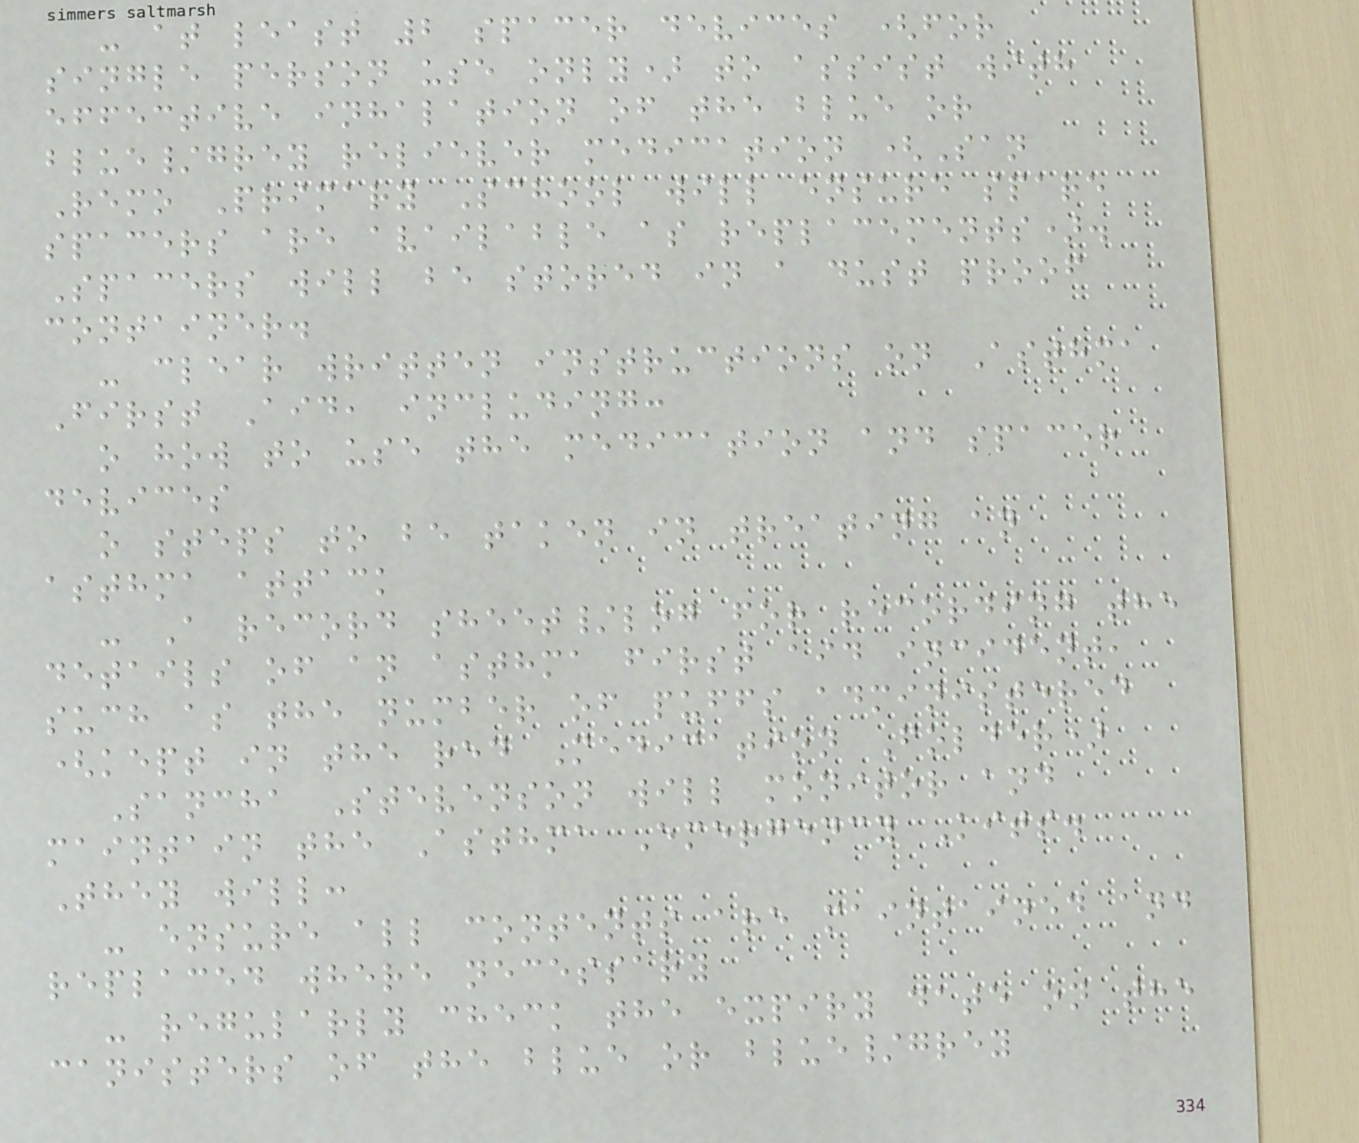- at least 2 spacer devices (for
single person use only) to assist with
effective inhalation of the blue or
blue/grey reliever medication (San
Remo Primary School will ensure spare
spacers are available as replacements).
Spacers will be stored in a dust proof
container.
- clear written instructions on Asthma
First Aid, including:
o how to use the medication and spacer
devices
o steps to be taken in treating an
asthma attack
- A record sheet/log for recording the
details of an asthma first aid incident,
such as the number of puffs administered
(kept in the red Medication Folder)
Sancha Stevenson will monitor and
maintain the Asthma Emergency Kits.
They will:
- ensure all contents are maintained and
replaced where necessary
- regularly check the expiry date on the
canisters of the blue or blue/grey
